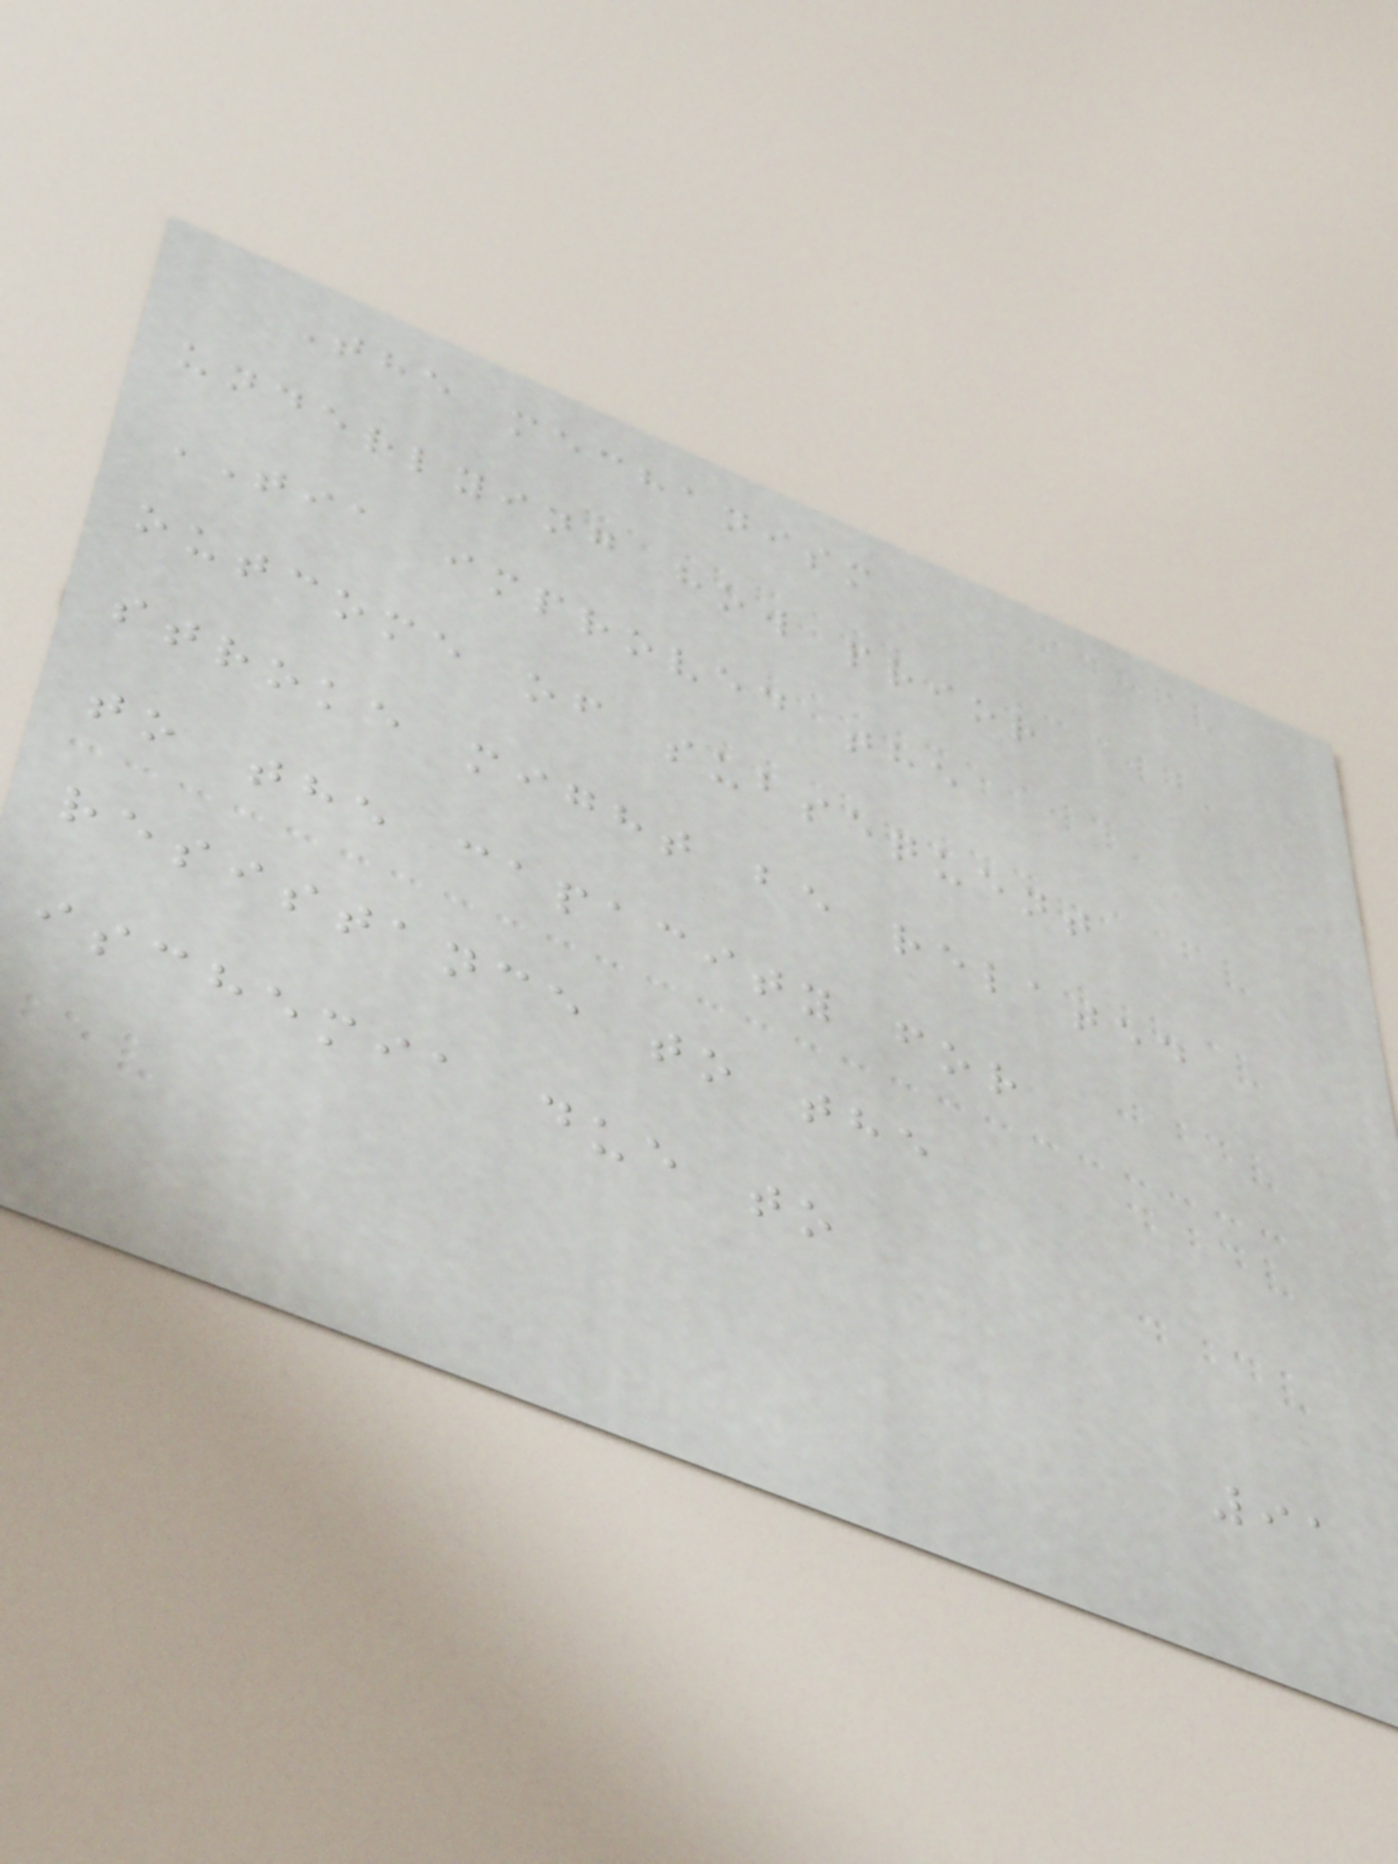The mechanism
underlying how prior
TIA improved the
outcome of subsequent
stroke might be related
to the capacity for
resistance to the
ischemia due to
91
